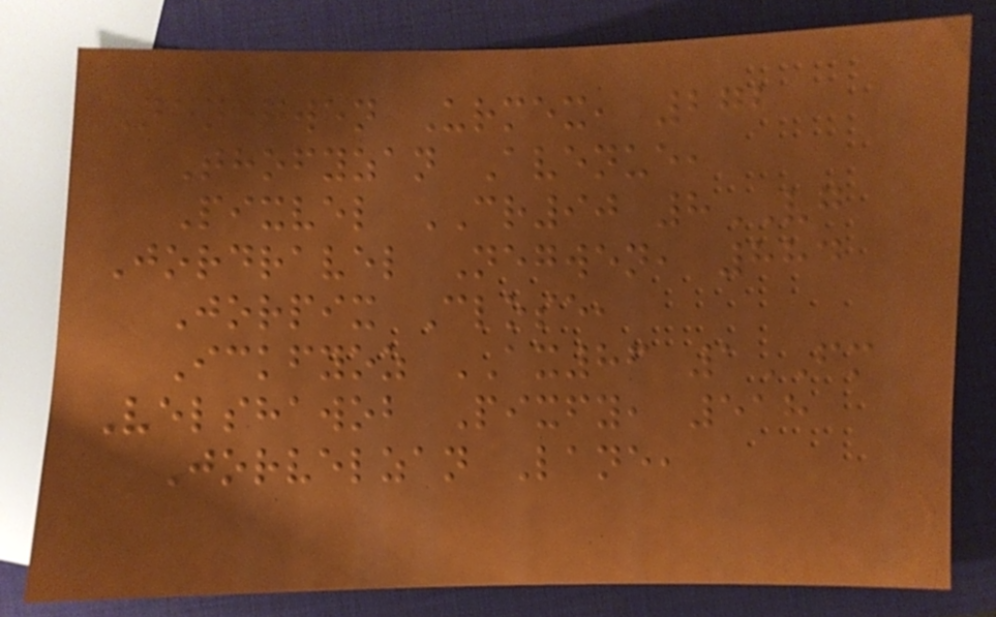Nenegwen Urmex, 272
Thofyzan Avenue,
Pixvel CR90 8VG
Jordravel Negwen, 884
Jorpix Close,
Ickfyoz AX86 1FM
Velshawob Pixfy, 518
Jorvelzan Lane,
